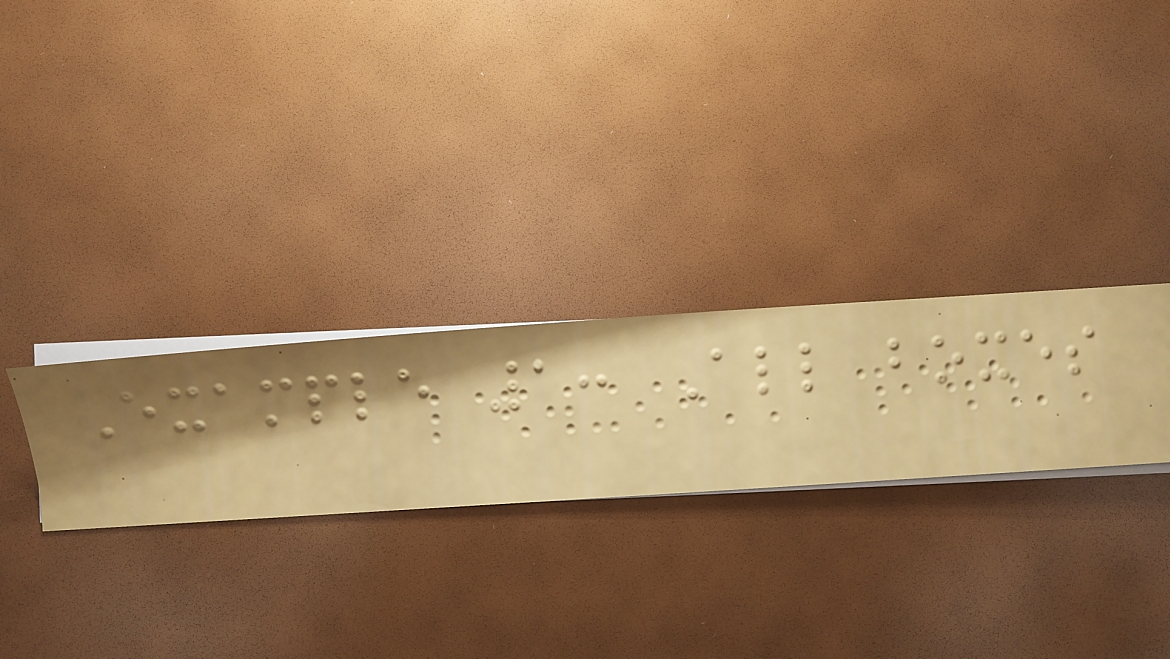Example 1: All boxes
